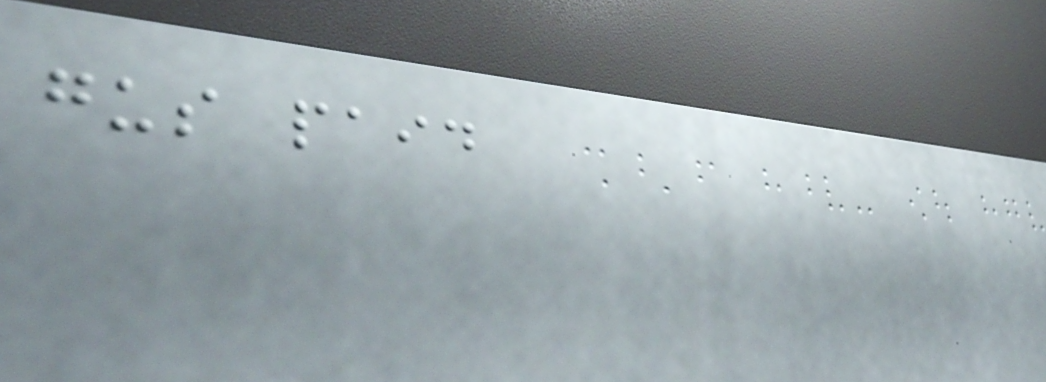gus paid
